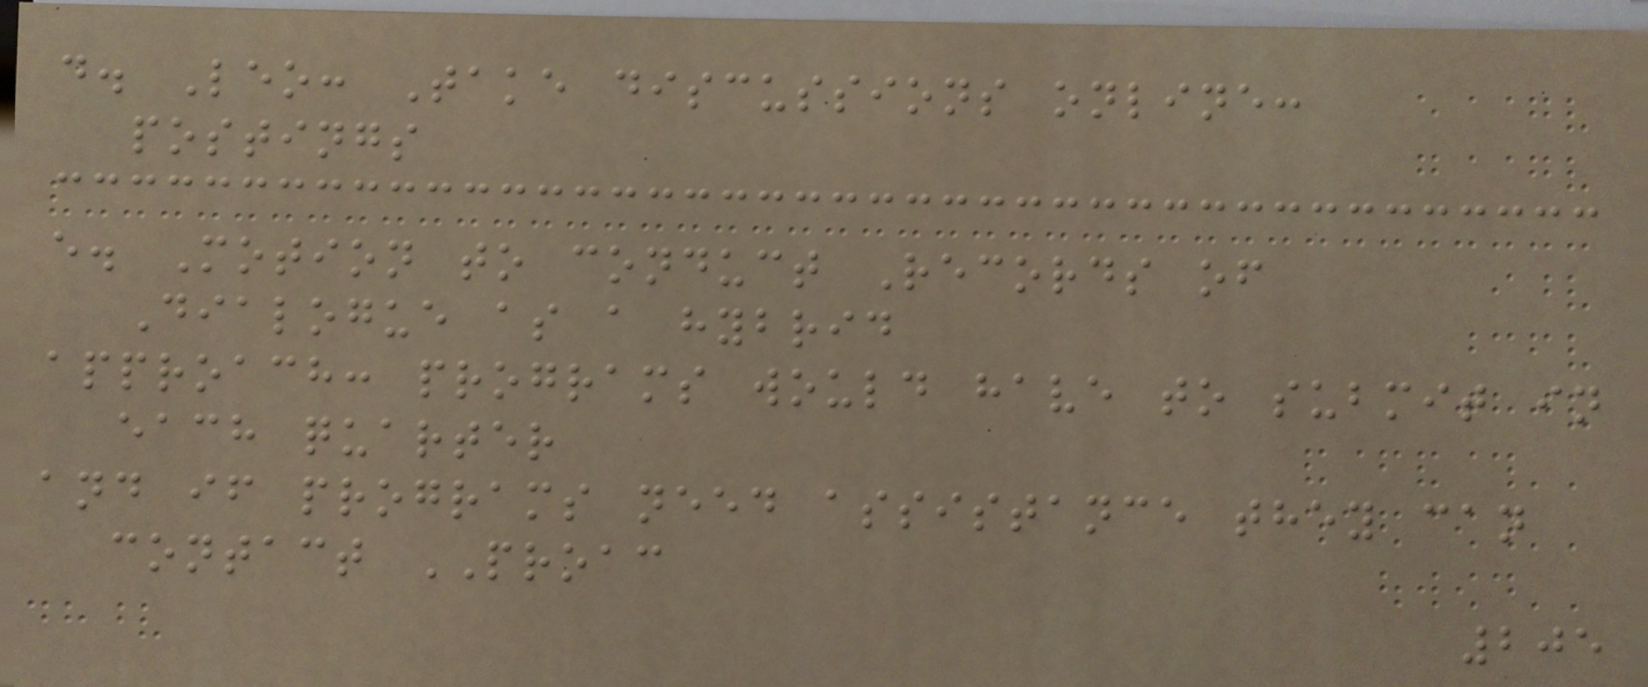d. Leo: Take discussions online:
postings
e. Motion to conduct Records of
Dialogue as a hybrid
approach: programs would have to submit in
each quarter
and if programs need assistance they can
contact PROAC
205
